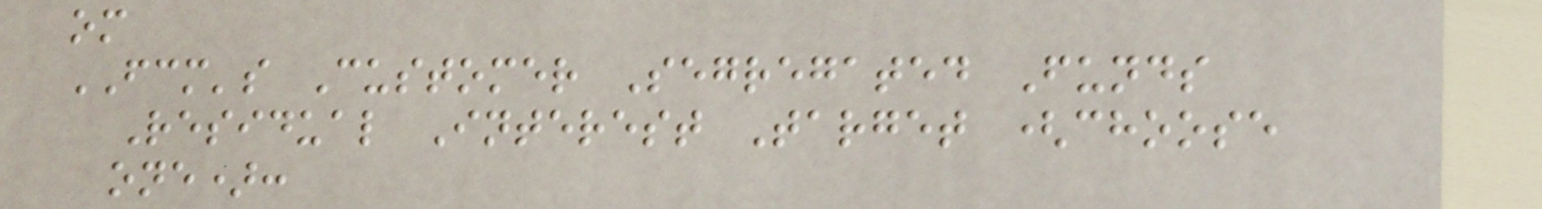om
FCM's Customer Segregated Funds
Residual Interest Target (choose
one):
